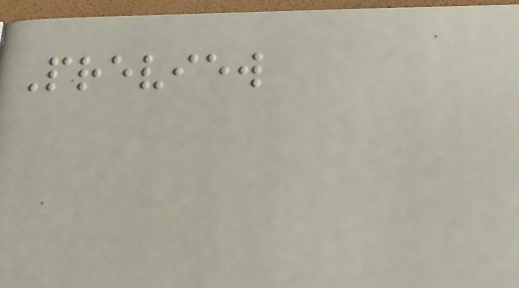Preview
